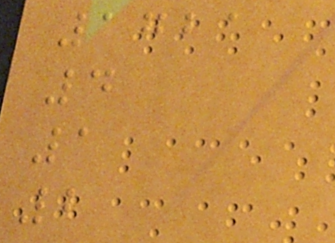1721
4
1
2
